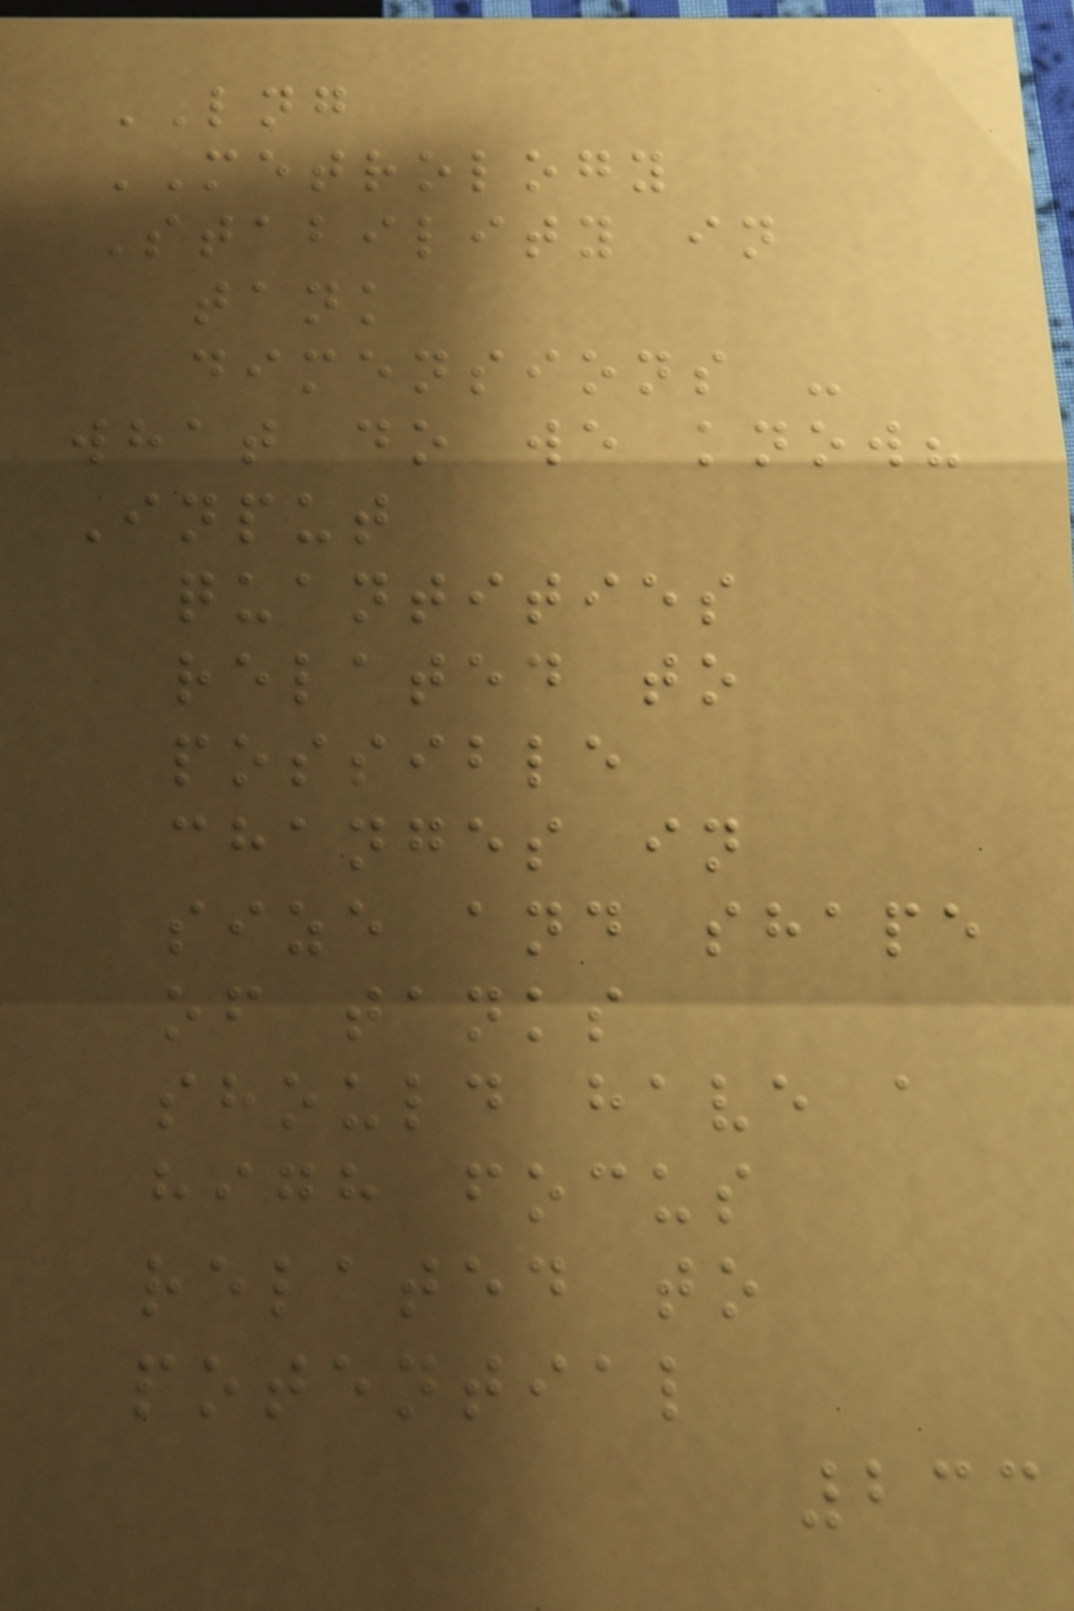LNG
METROLOGY
Stability in
tank
dimensions -
what do we know?
Input
quantities
related to
possible
changes in
size and shape
of tanks
should have a
high focus
related to
potential
233
